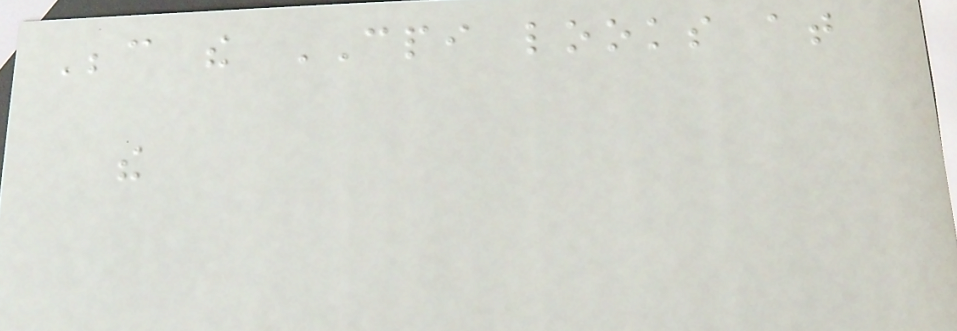Because the CPI looks at
the
